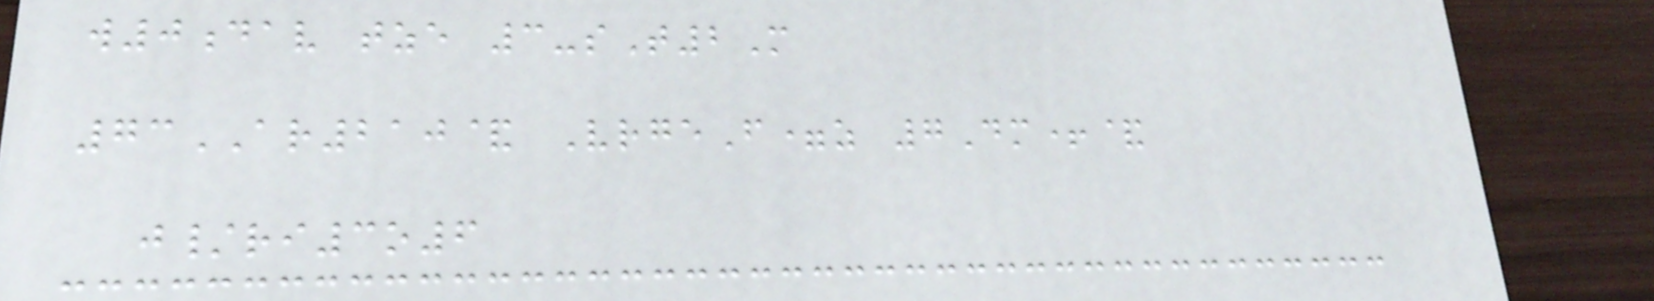w0dav tze 3-sT2M
73AR210& VrgeF=z 7Dm+&
j/ri3o6
